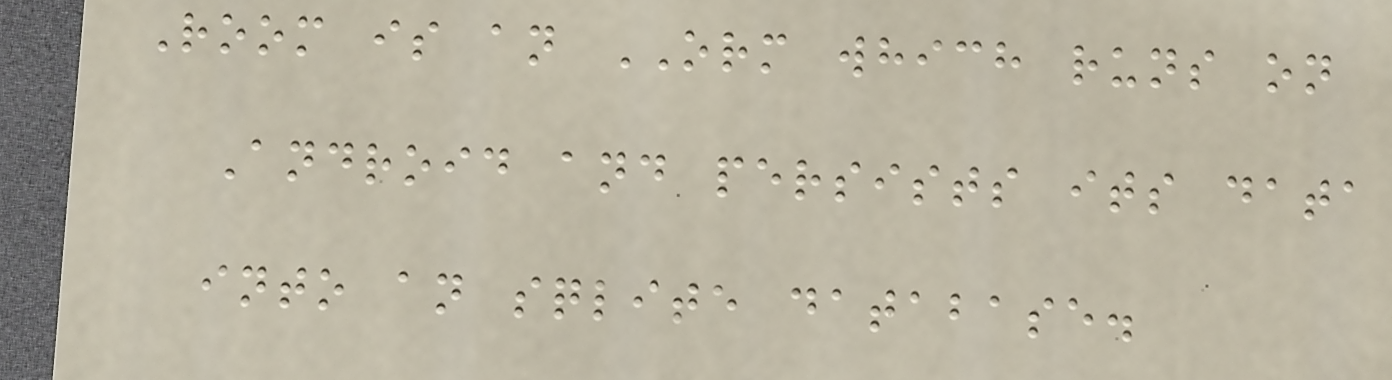Room is an ORM which runs on
Android and persists its data
into an sqlite database.
